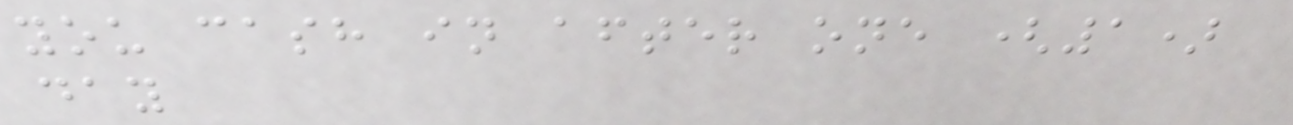you cash in after one (1)
day
